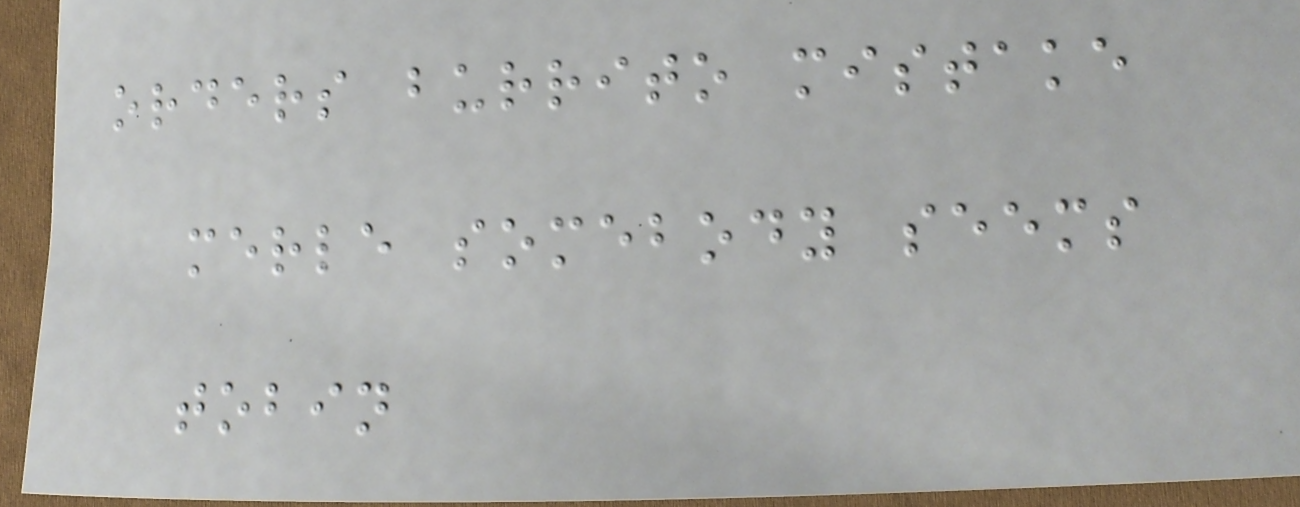orders burrito mistake
merle somebody seems
tobin
